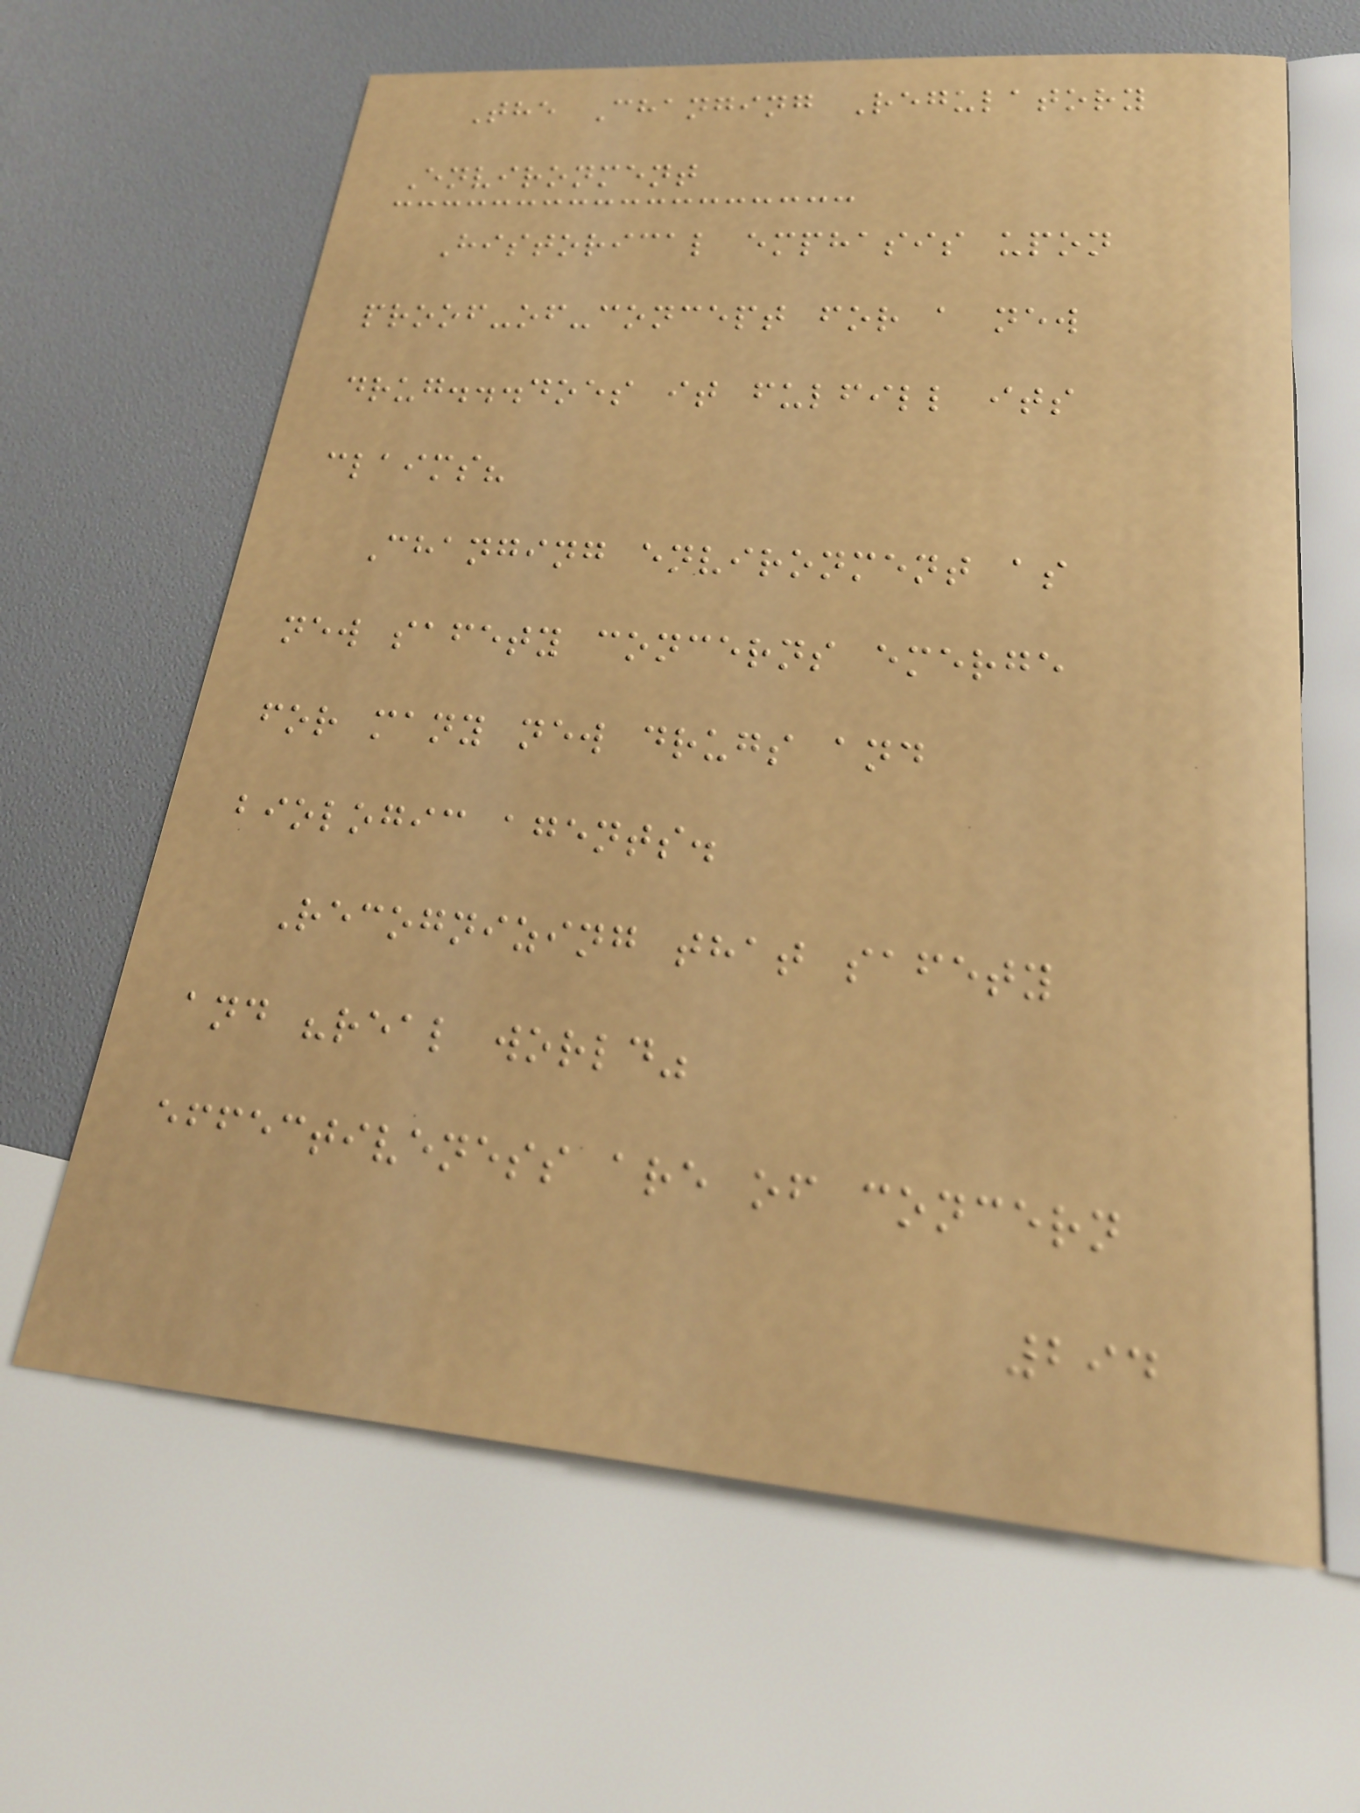The Changing Regulatory
Environment
Historical emphasis upon
proof-of-concept for a new
drug...does it fulfill its
claims?
Changing environment as
new safety concerns emerge
for many new drugs and
biologic agents.
Recognizing that safety
and "real world"
effectiveness are of concern
294
